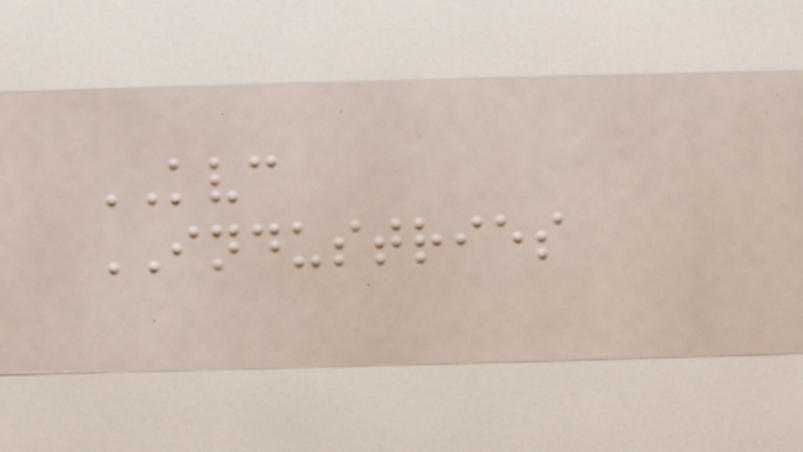KVC
INDUSTRIES
